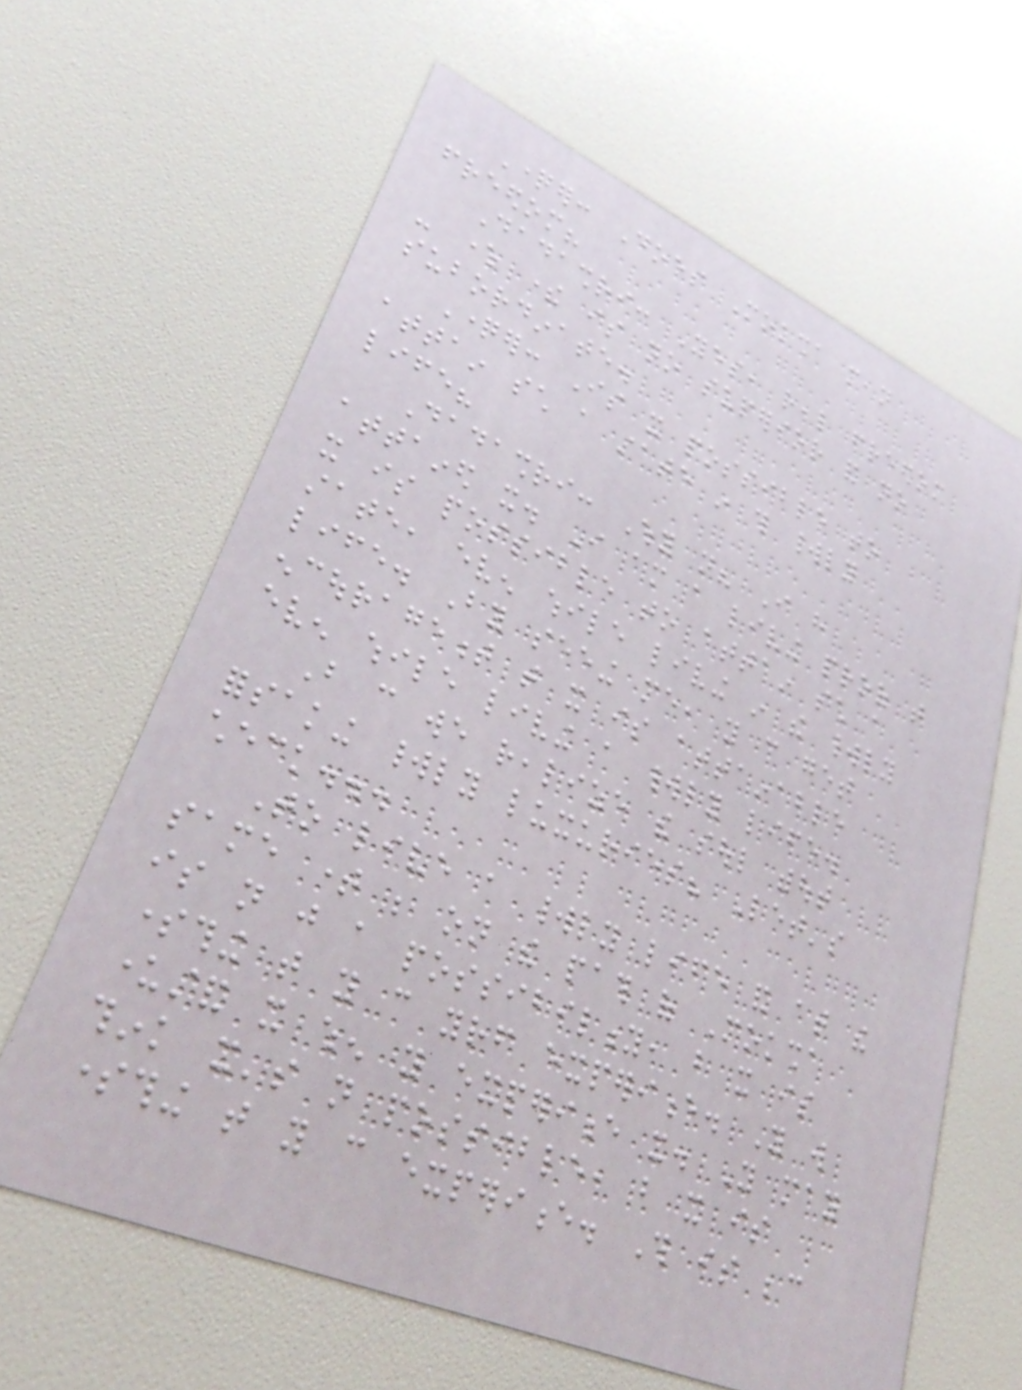Questioner: Does Moksha mean
freedom?
Dadashri: Yes, real freedom
- where there is no superior and no
subordinate.
Questioner: Is it possible to
attain such a state in this worldly
life?
Dadashri: Why not? I have
attained it. I am a living proof that
it is possible to attain such a
state, even while living in the worldly
life. By seeing me, you can get
encouragement that it is attainable
even while living a worldly life.
But can we realize the soul without
forsaking worldly luxuries? Let's
check...
To live a worldly life and at the
same time be on the path of Moksha
is not just a possibility, but it is
something that you can yourself experience. You will
understand it when you experience it. You may
think it's not possible, but it is
something that you can experience. This is because
